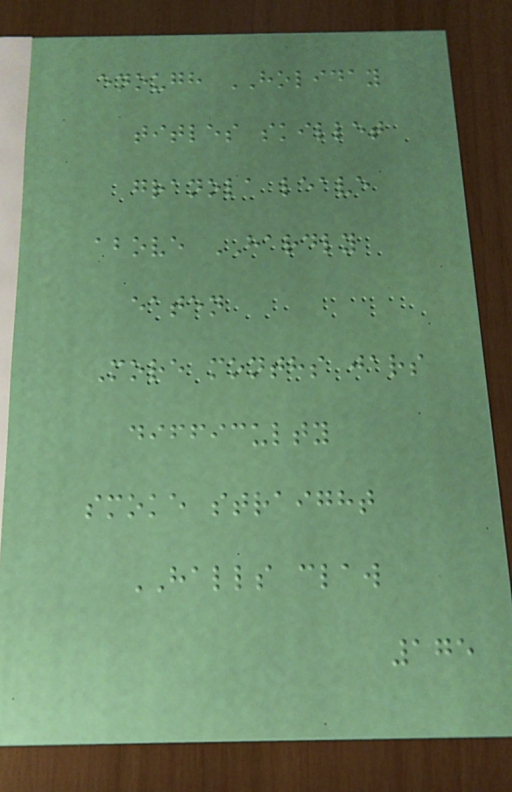enough HOLIDAY
titles skillet
granola leave
above HARDLY
eaten
More months jars
difficulty
smoke straight
HALLS claw
175
